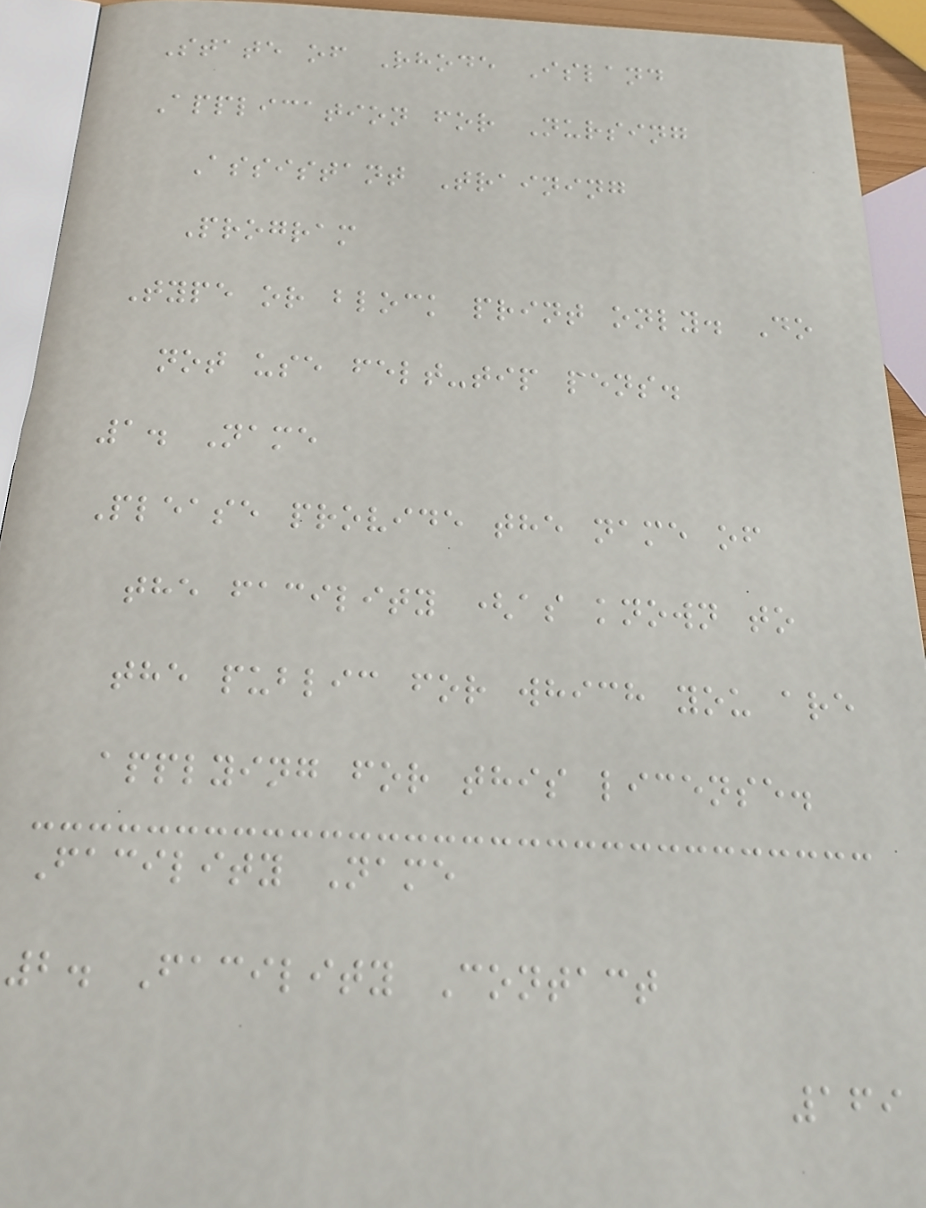State of Rhode Island
Application for Nursing
Assistant Training
Program
Type or block print only. Do
not use felt-tip pens.
1. Name
Please provide the name of
the facility (as known to
the public for which you are
applying for this license.
Facility Name
2. Facility Contact
169
